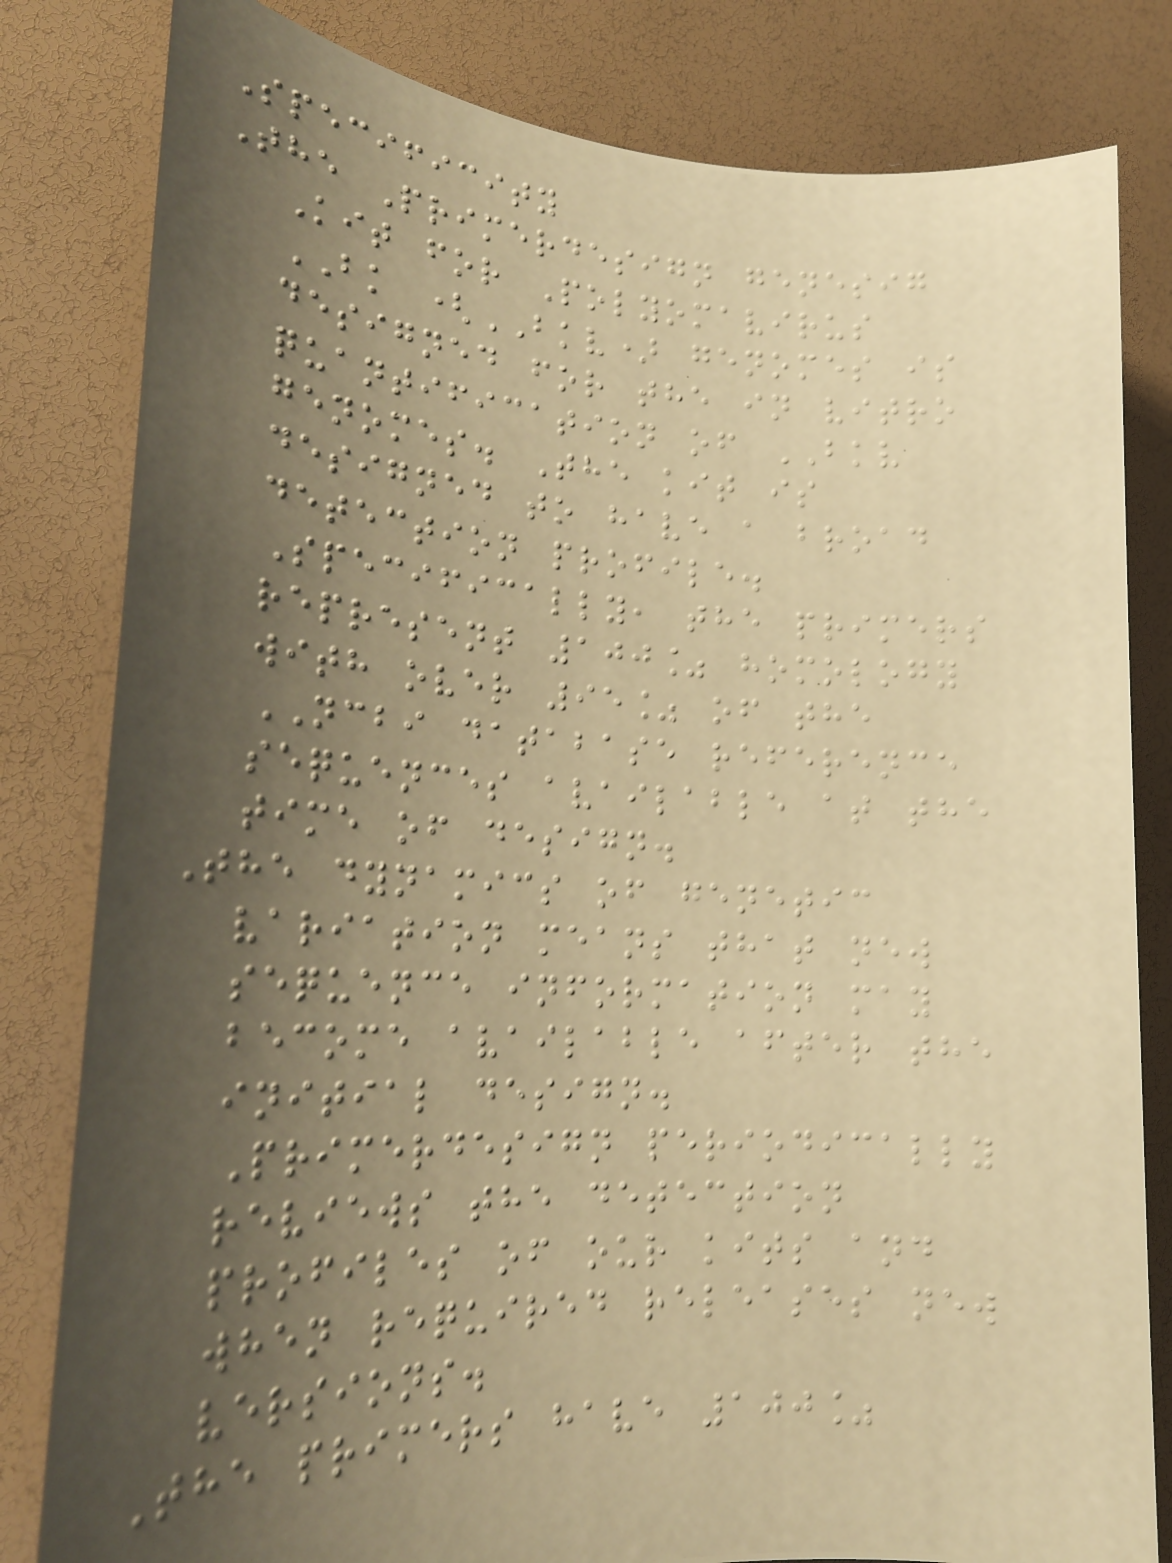Specificity
The Primerdesign genesig
Kit for Polyomavirus
BK (BKV) genomes is
designed for the in vitro
quantification of BKV
genomes. The kit is
designed to have a broad
detection profile.
Specifically, the primers
represent 100% homology
with over 95% of the
NCBI database reference
sequences available at the
time of design.
The dynamics of genetic
variation means that new
sequence information may
become available after the
initial design.
Primerdesign periodically
reviews the detection
profiles of our kits and
when required releases new
versions.
The primers have 100%
